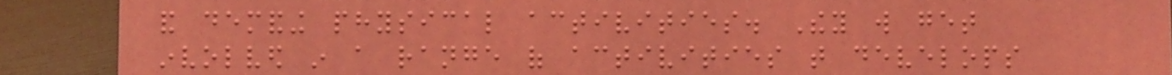and demanding physical activities. They will get
involved in a range of activities that develops
